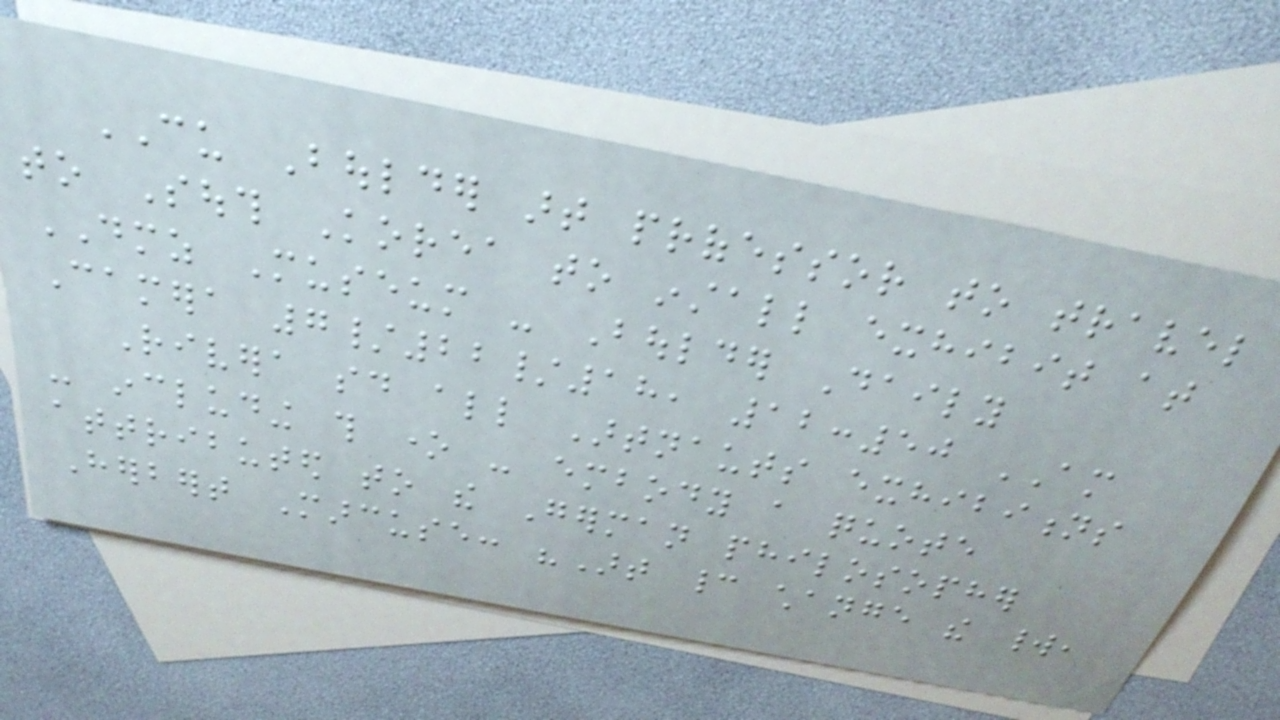CU Boulder art professor to travel
to South Korea to install exhibit at
DMZ Museum - Boulder Daily
Camera 7/22/18, 12:50 AM
Rivera said all Artnauts exhibitions
- including this one - embody a quote
attributed to the German philosopher
Herbert Marcuse: "Art cannot change the world,
